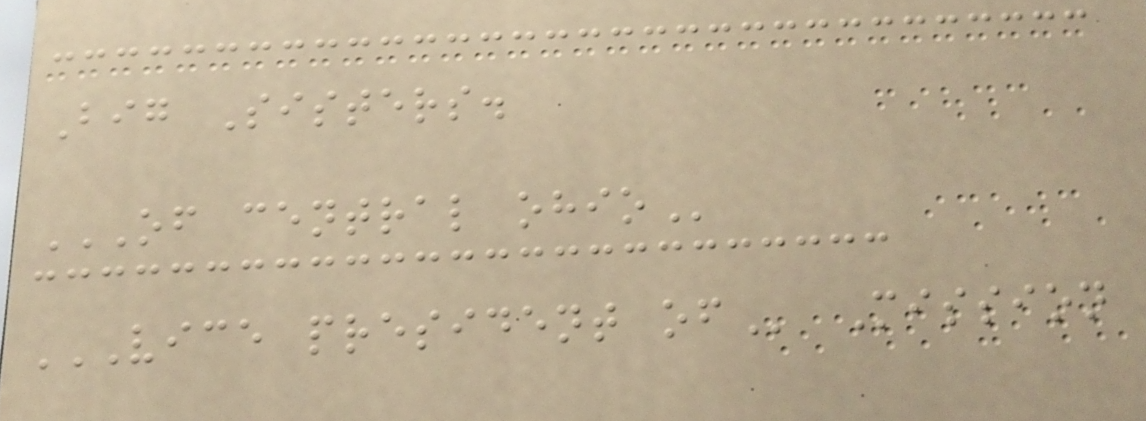Big Sisters.
OF CENTRAL OHIO
VICE PRESIDENT OF Mission
